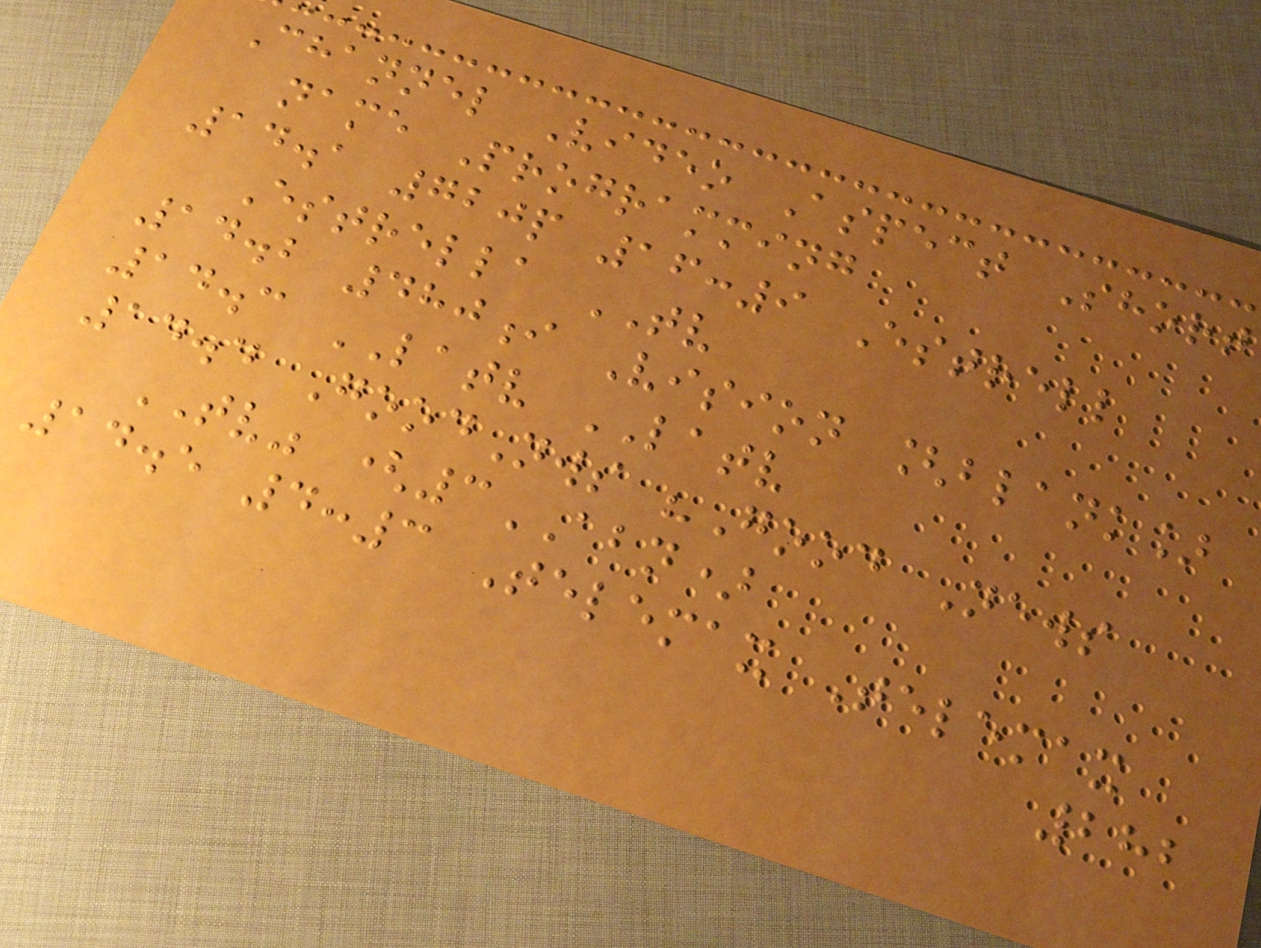Channel Video Aspect Short
name Programming
14.1 720p 16:9 Estrell
Estrella TV
14.2 480i Vision [blank]
14.3 LATV LATV
14.4 GoodNws "Good News
TV" (3ABN)
14.5 4:3 Telemax Telemax
282
